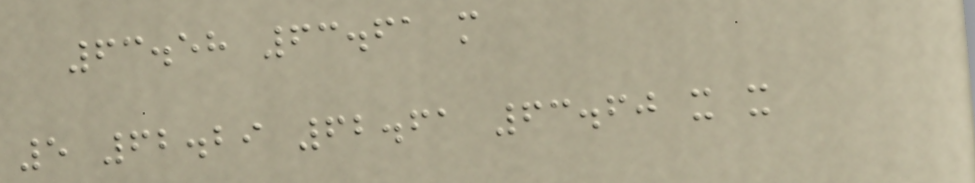63.58 63.61 m
5 62.29 62.61 63.60 x x
